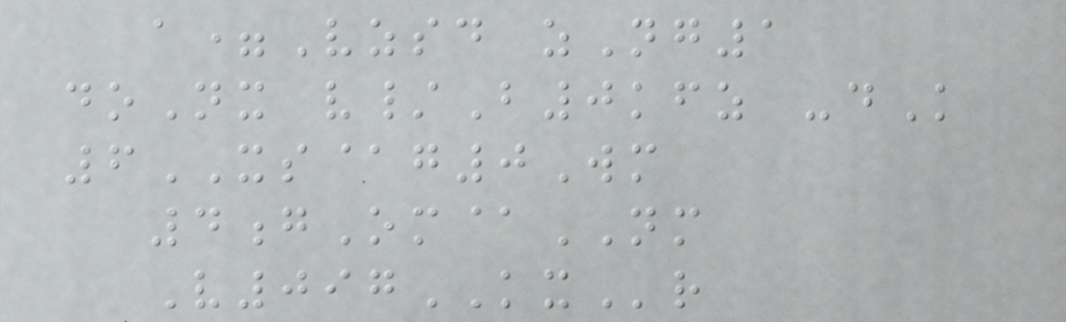a=Vzsd zNg1
doNx v/B0kfz -dK
6XS@g0Wm
4gOm@NM
V097KXr
